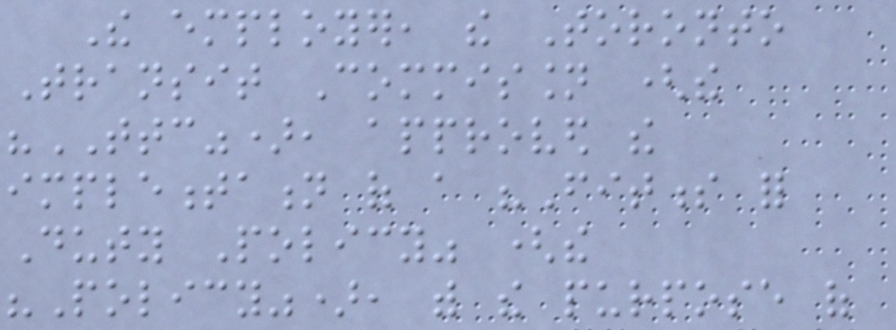The employer, the Toronto
Transit Commission (the
"TTC"), approved the
implementation of a "Fitness for
Duty Policy" (the
"Policy"), with the purpose of
